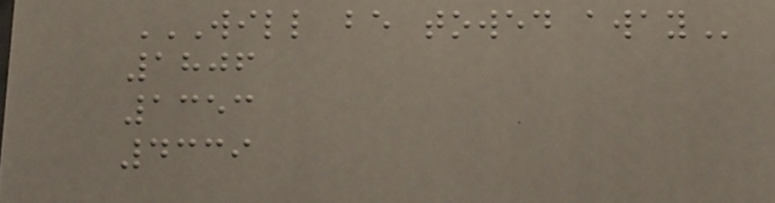WILL BE TOWED AWAY
1806
1353
4339
